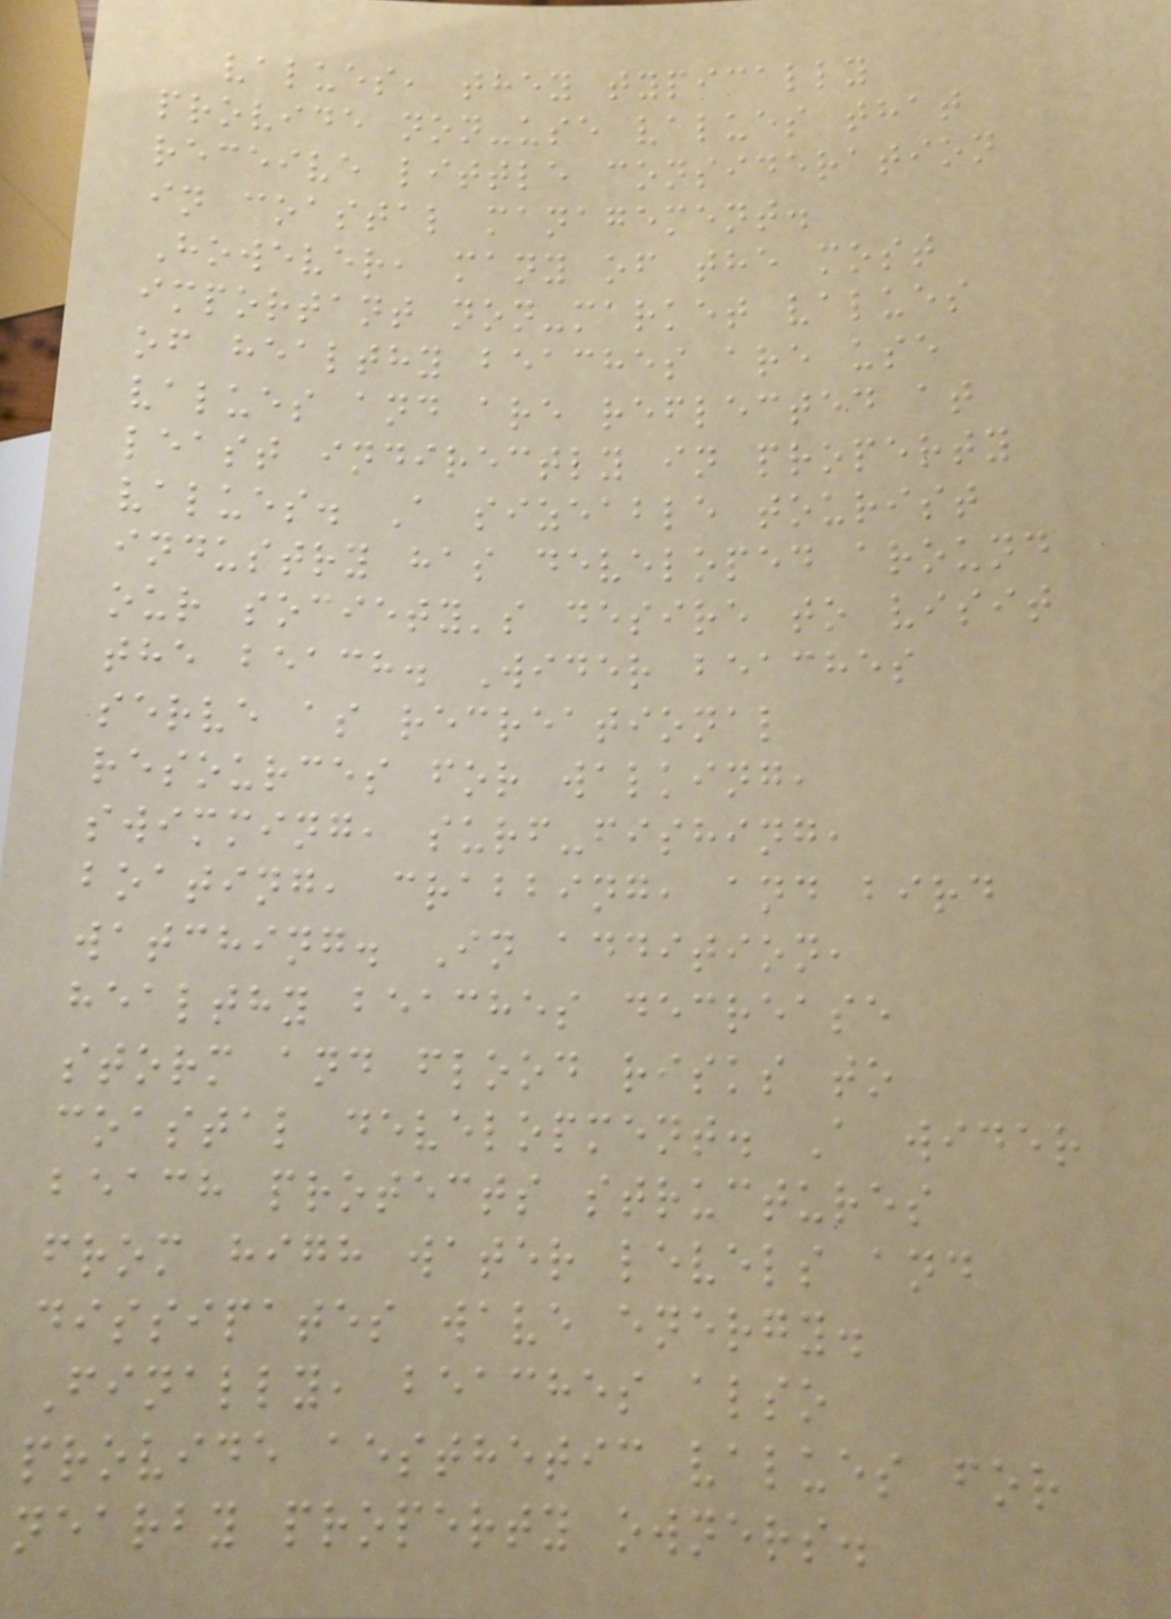values, they typically
provide non-use values that
receive little consideration
in coastal management.
However, many of the most
important non-market values
of healthy beaches are use
values and are reflected at
least indirectly in property
values. A sizeable tourist
industry has developed around
our society's desire to visit
the beach. Wider beaches
serve as recreational
resources for walking,
swimming, surf-fishing,
boating, crabbing, and bird
watching. In addition,
healthy beaches decrease
storm and flood risks to
coastal development. A wider
beach protects structures
from high water levels and
dissipates wave energy.
Finally, beaches also
provide aesthetic values for
nearby property owners.
